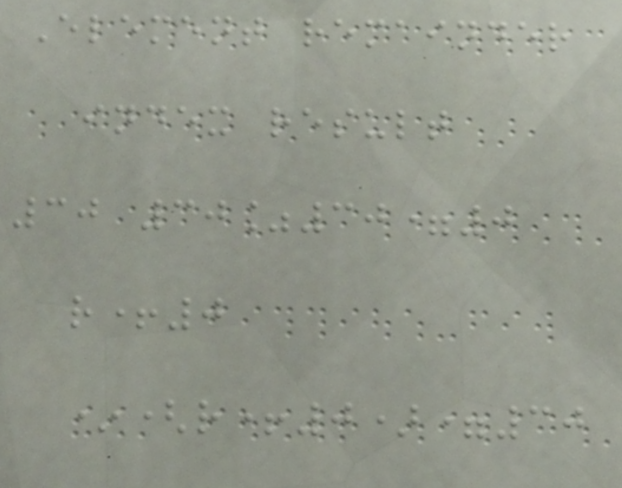Element remainder
index result
30 30%30=0
r+0
*(r+0)=30
